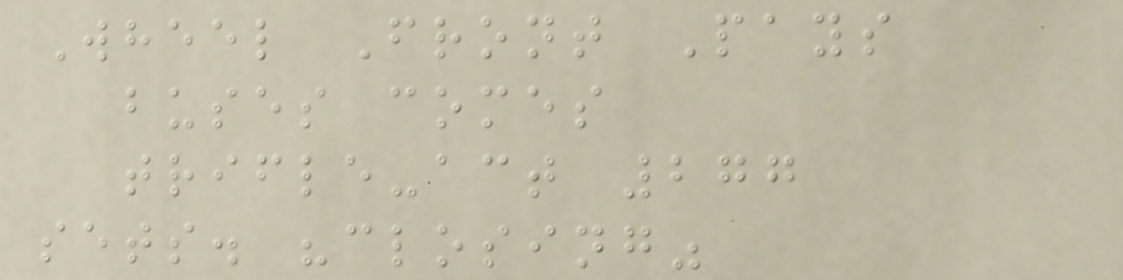Wheel Front Pays
buses comes
trifle-act 277
sets. "closing"
